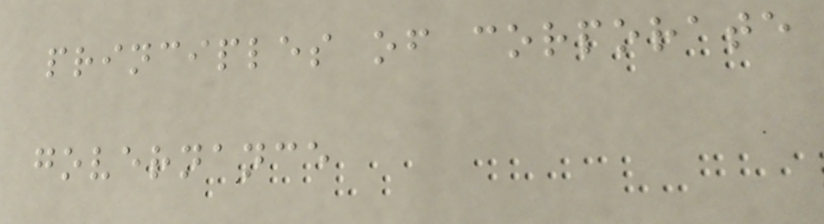principles of corporate
governance
